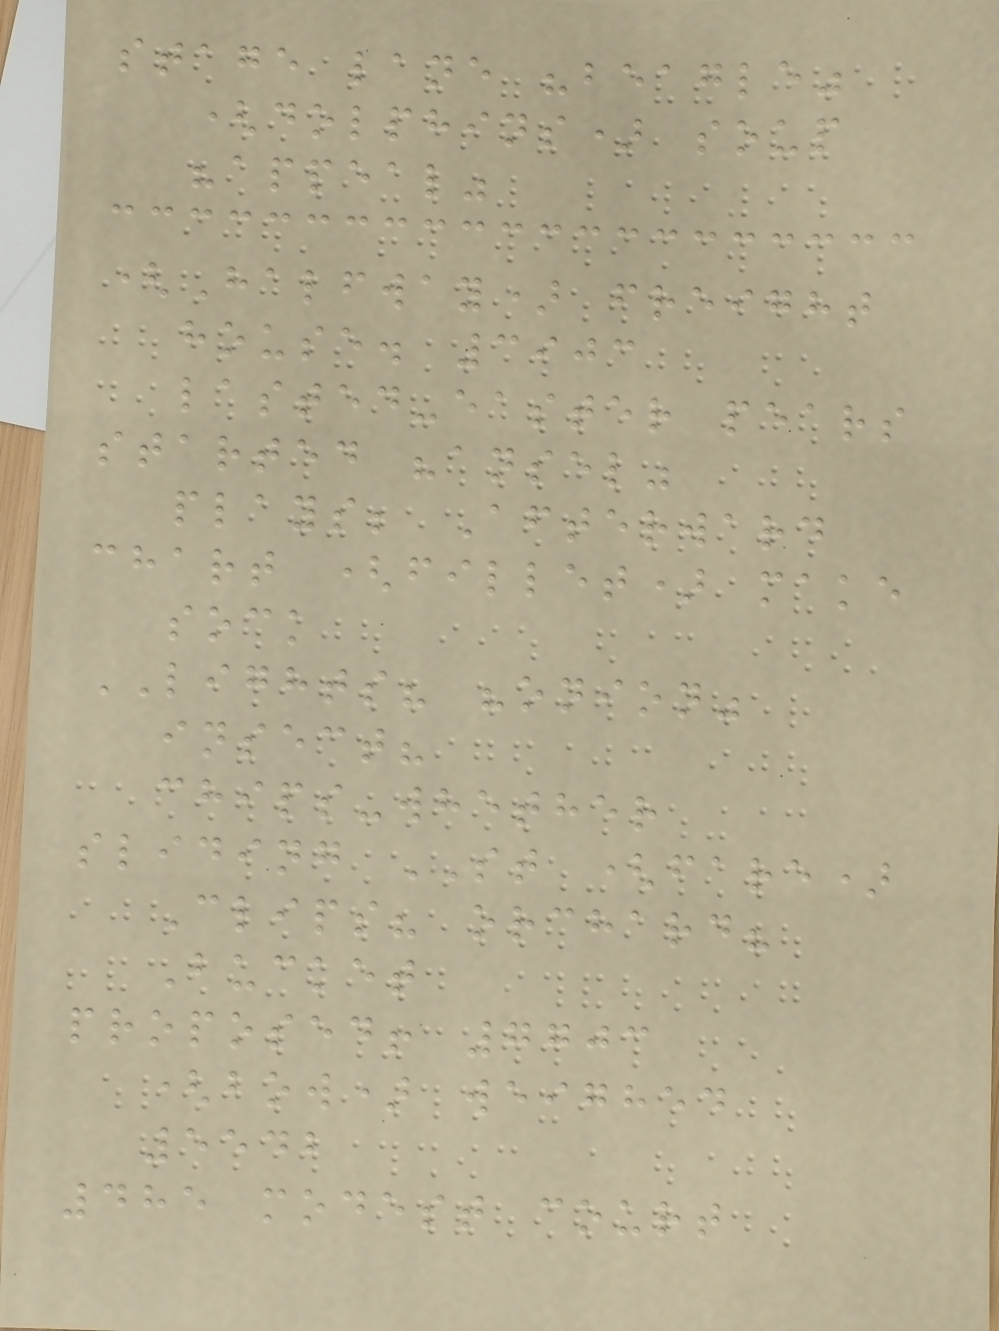stage lane "beagle"
(dolphins) soup
"appeal"
(Halfway) freight
house. 3903
lasted-easter pears
started "ansel"
plays; Afterward
chart (fillet) make
sock
LIGHTS? "onion"
insect?
chips-whether
sliding ST (fare)
Clips? orchard?
Bucket
proposed! 7703
(bow) weighed
5542
485 modest court
